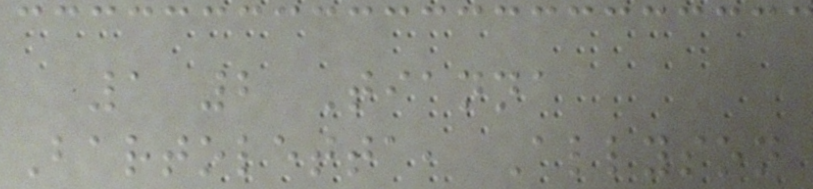1 2 Tianna
Bartoletta, Allyson
